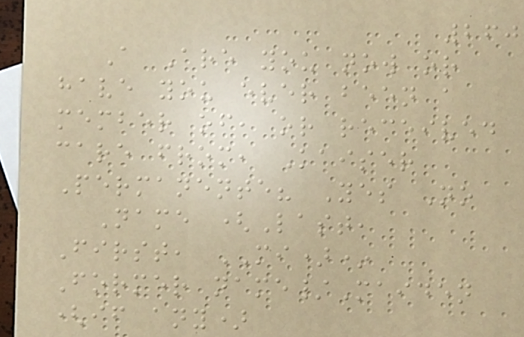260
A Are you now or
have you ever been a
member of, or received
care from, Kaiser
Permanente? Yes No
Name (Last,
First, MI)*
Former name/Maiden
(if any)
